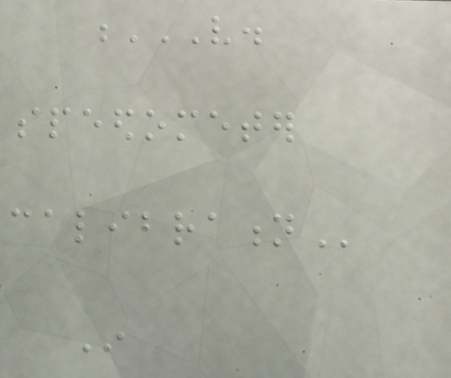V.
SPEEDOMETER
CALIBRATION
In
